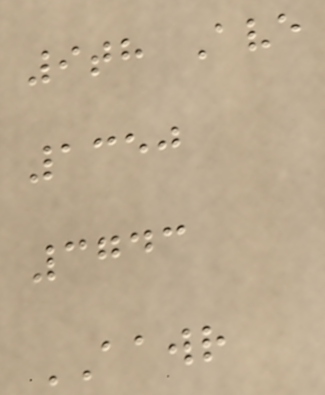9th Ave
1350
3743
AAWR
